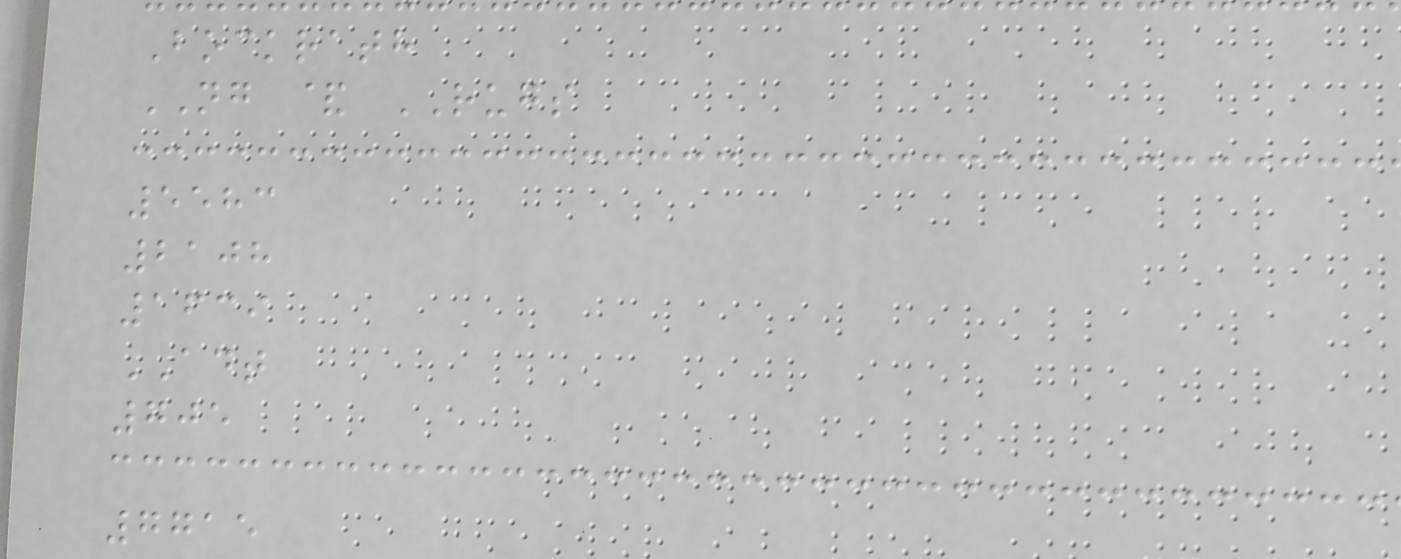Bockrath
NG & RUGS
5583
2108
1639
ADT
705
7715
